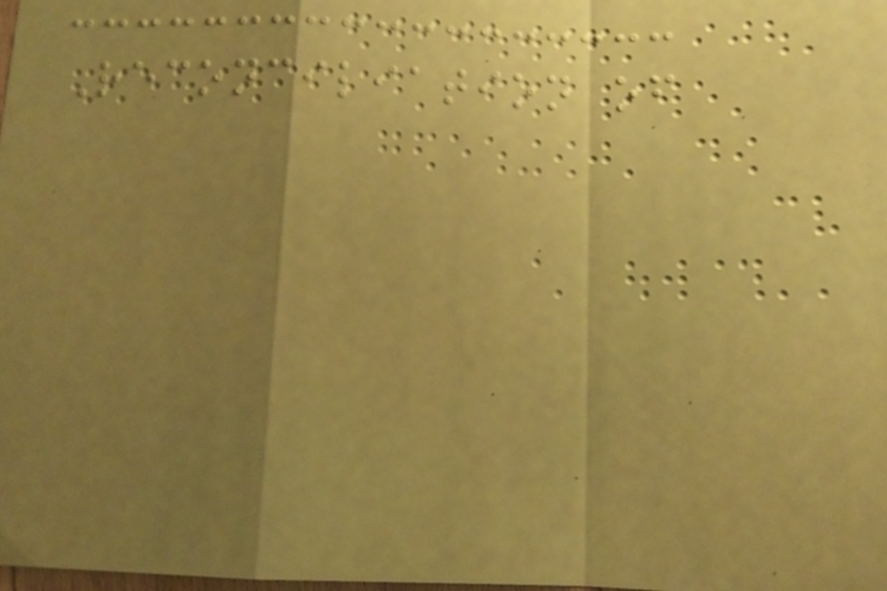Reconciliation of
